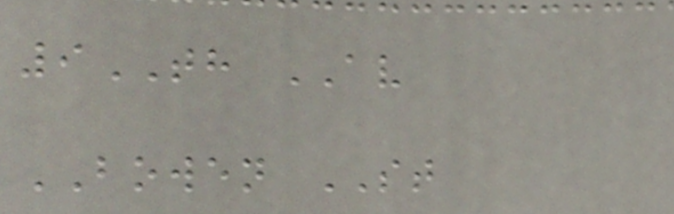9TH AV
BOWEN ST
